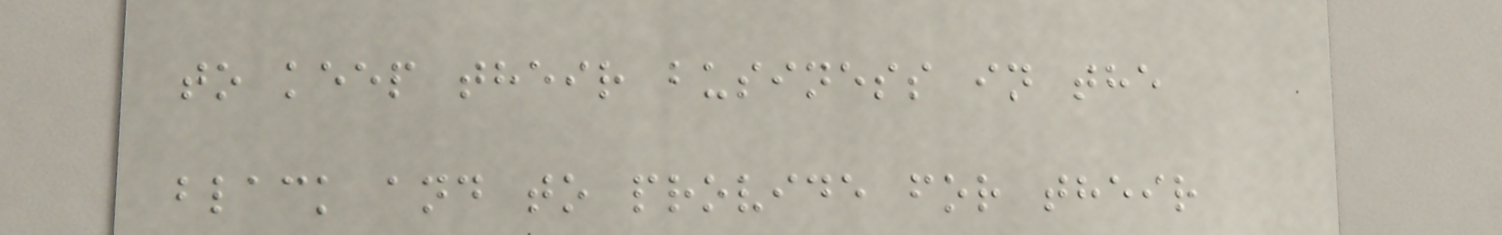to keep their business in the
black and to provide for their
